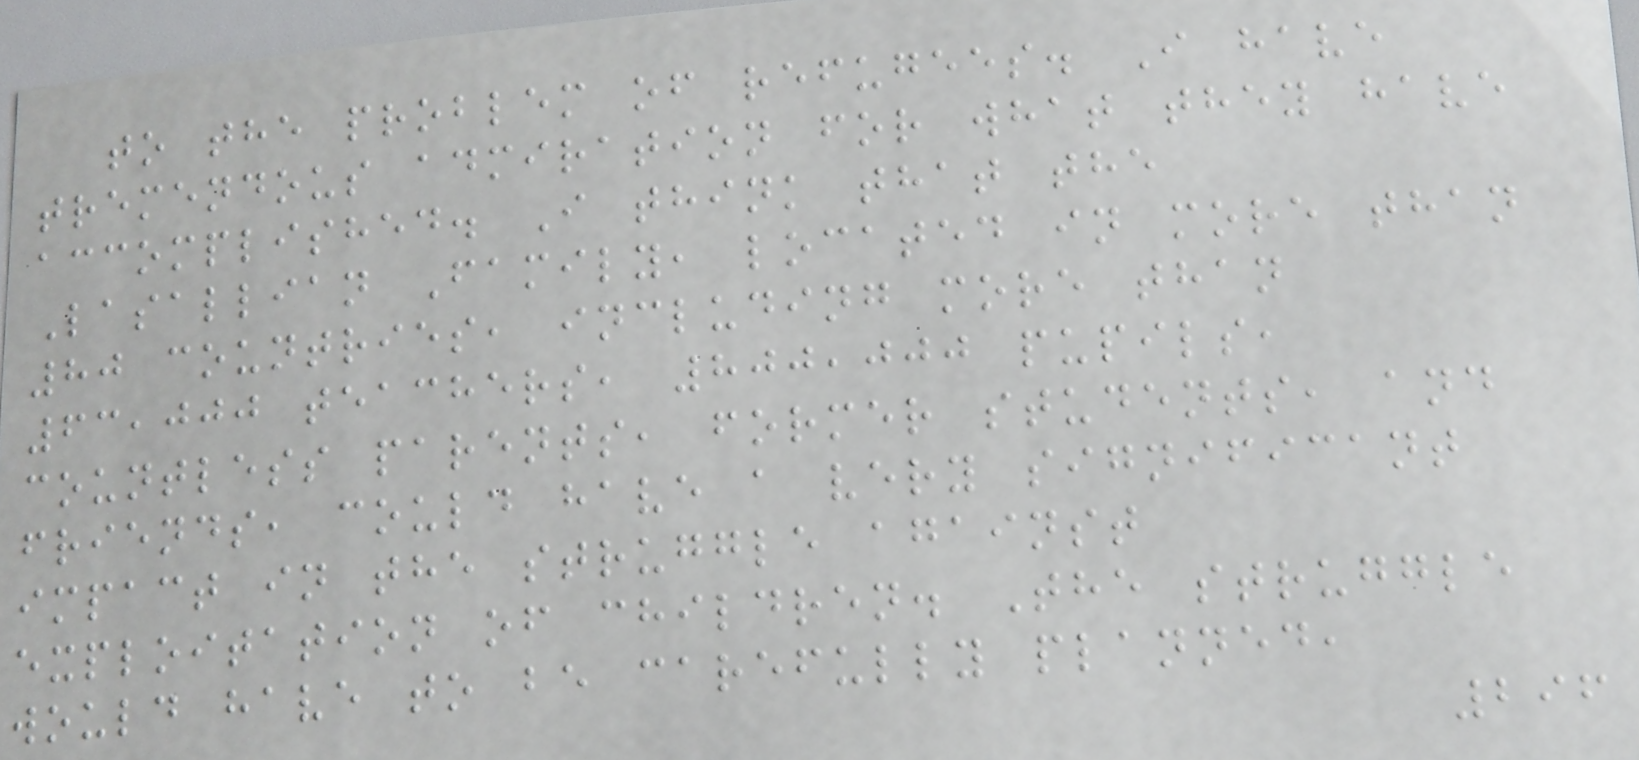to the problem of refugees. I have
tremendous admiration for what they have
accomplished. I think that the
Lasallian Family, located in more than
80 countries, including more than
63,000 teachers, 800,000 pupils,
countless parents, former students, and
friends, could have a very significant
impact in the struggle against
exploitation of children. The struggle
would have to be carefully planned,
296
